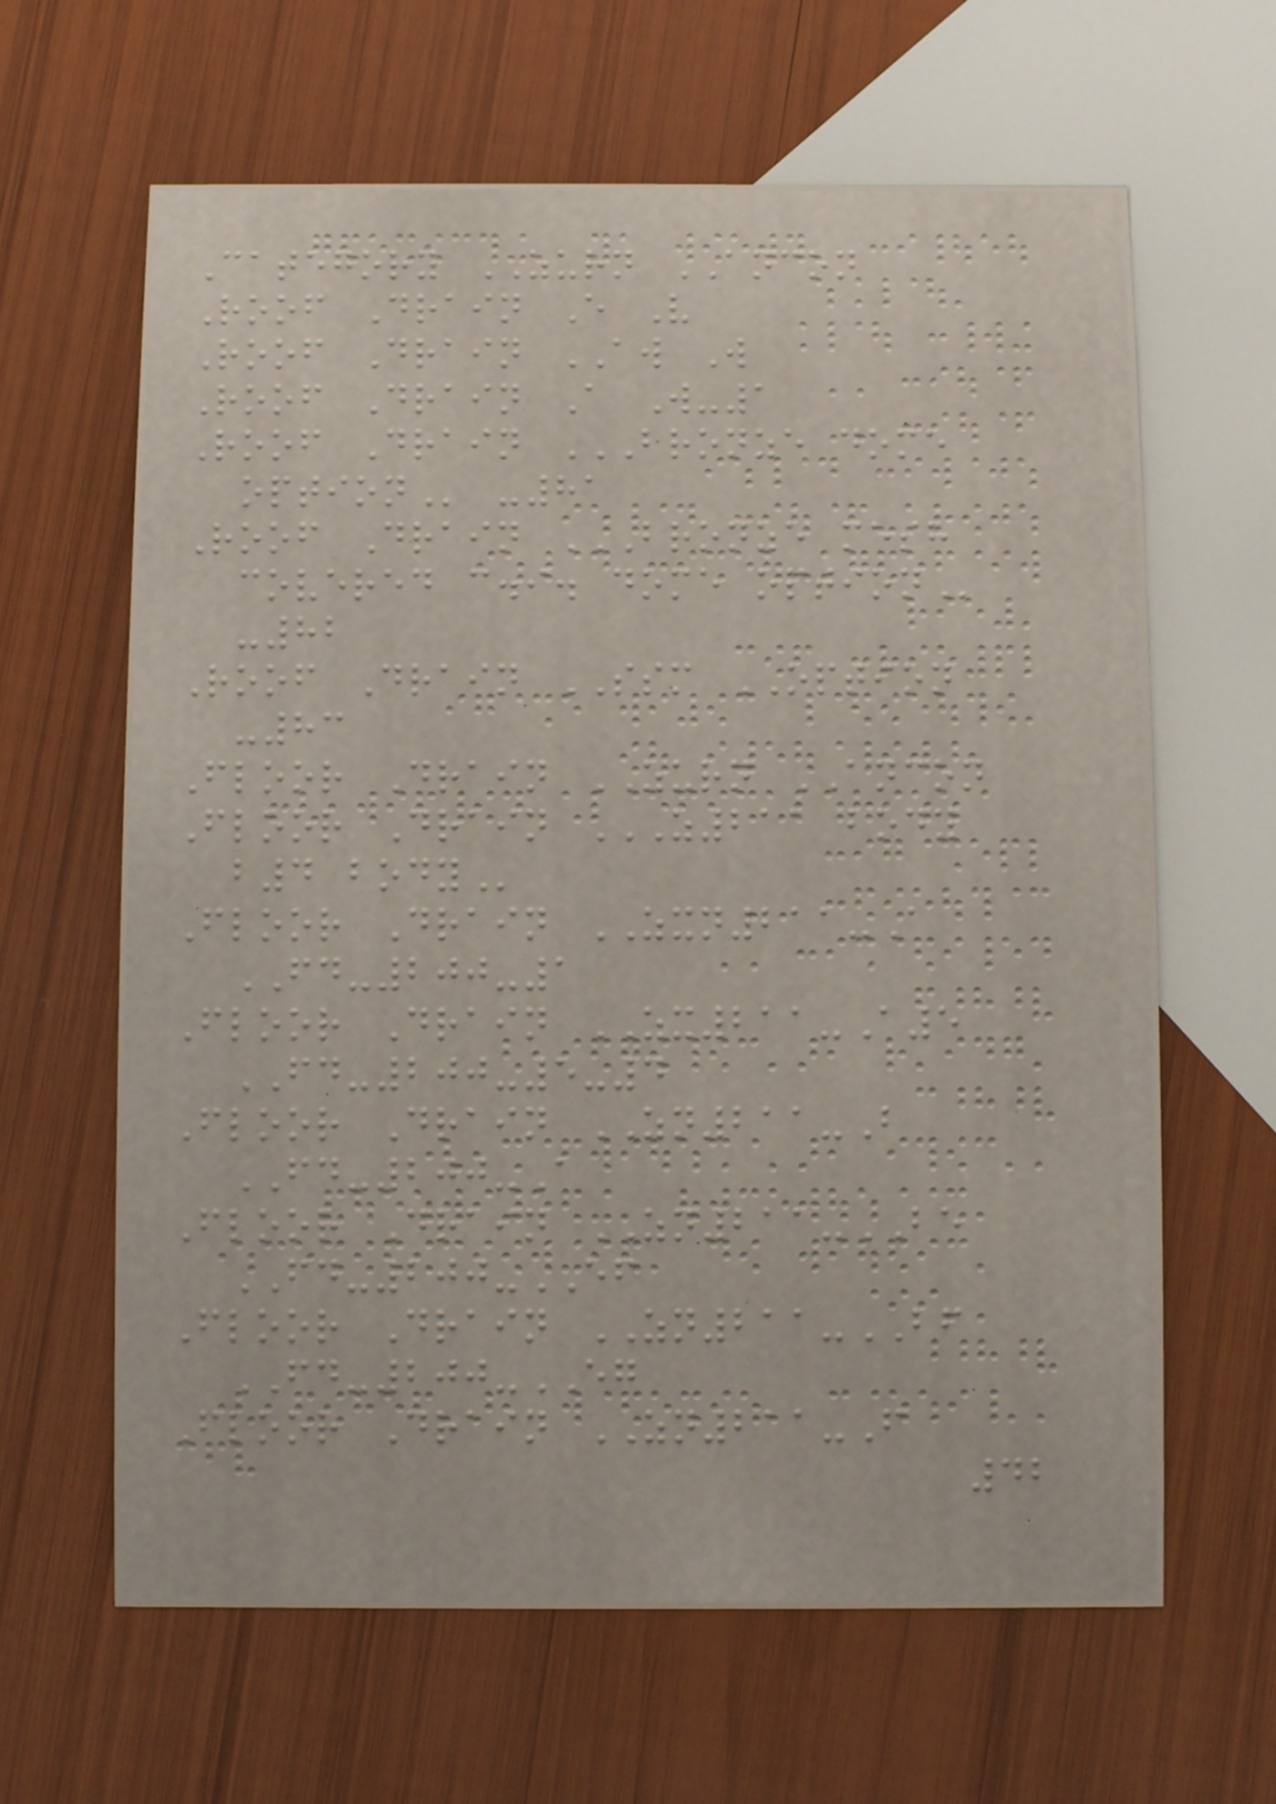Category ZURN ANCON
Roof Drain E V
Roof Drain AW W
Roof Drain A W-1
Roof Drain BRONZE DOME
OPTION -81
Roof Drain BRONZE MESH
COVERED C.I. DOME OPTION
-82
Roof Drain SSM OPTION
-83
Floor Drain ZURN ANCON
Floor Drain Z211 BODY
B4 BODY
Floor Drain ZXN211-A
FD-200-1
Floor Drain ZX211-A5
FD-200-5-4
Floor Drain ZN211-B
FD-200-A
Floor Drain ZN211-BE
FD-200-EF
Floor Drain ZN211-BF
FD-200-EG
Floor Drain ZN211-F
42
